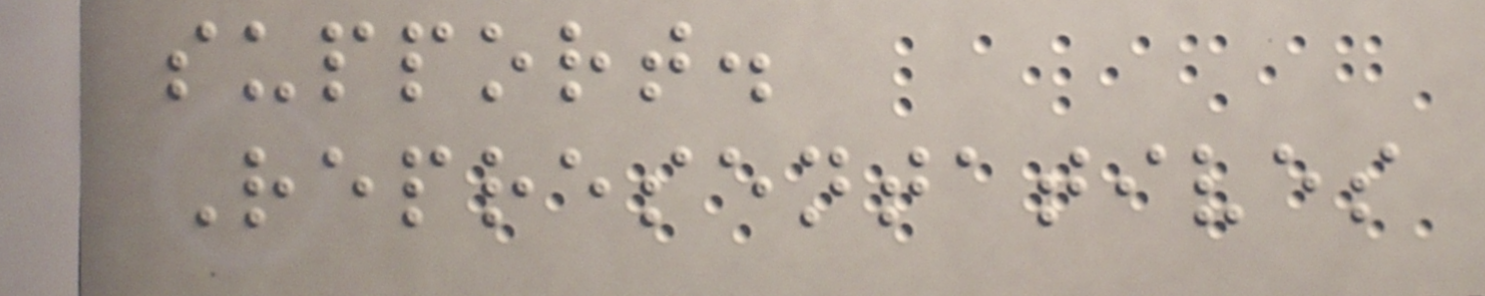support.
Representatives
